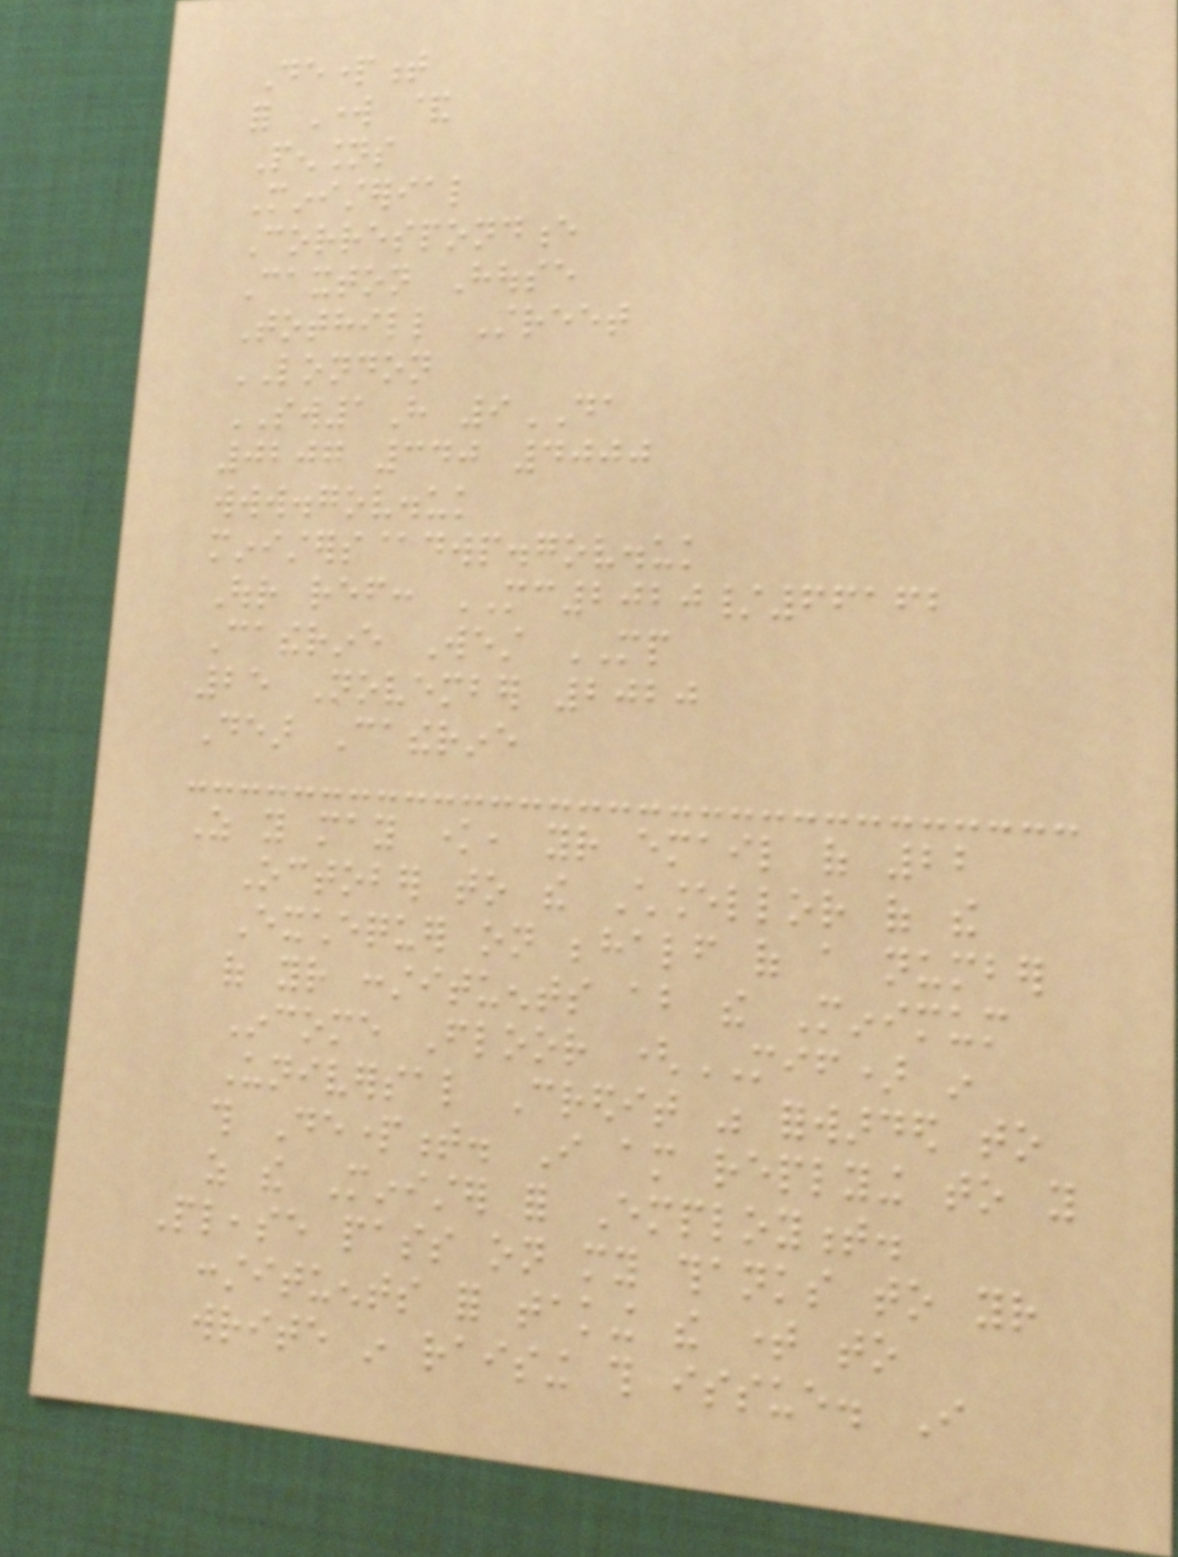Department
for Work &
Pensions
Ministerial
Correspondence
Caxton House
Tothill Street
LONDON
SW1H 9DA
0207 340 4000
www.gov.uk
ministers@dwp.gov.uk
Our ref: MC2020/66162
Catherine West MP
25 November 2020
Dear Catherine
As you may know, your email of 22
October to the Chancellor of the
Exchequer on behalf of a number
of your constituents about the Minimum
Income Floor (MIF) in
Universal Credit was forwarded to
this Department. I am replying to you
as the Minister for Employment.
Please pass on my thanks to your
constituents for taking the time to
write in raising this issue. I
